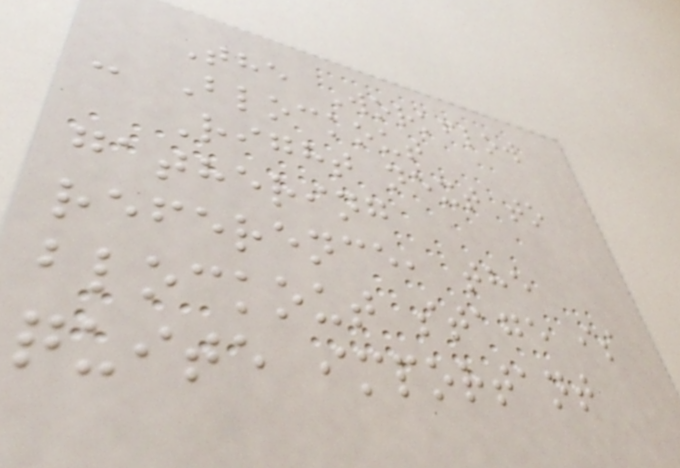The Workflow
- Blockout
Right next to
gathering
reference, the
blockout stage is
quite important
